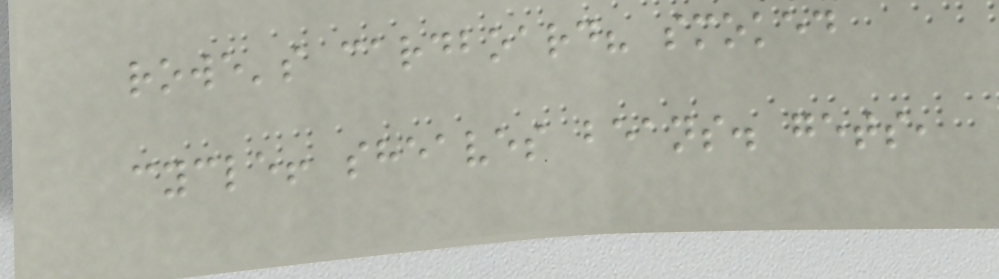rowe's cardboard? smoked
cycle! sheaves beans. gets,
